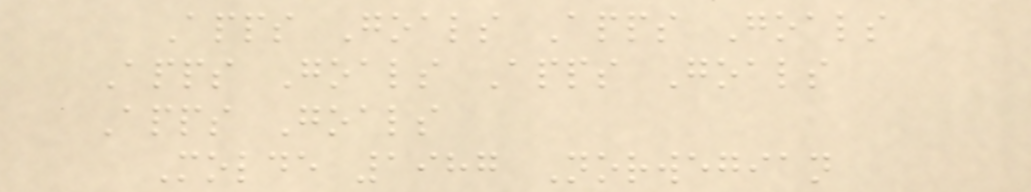Apps Goals Apps Goals
Apps Goals Apps Goals
Apps Goals
Molde 1987 Norwegian
